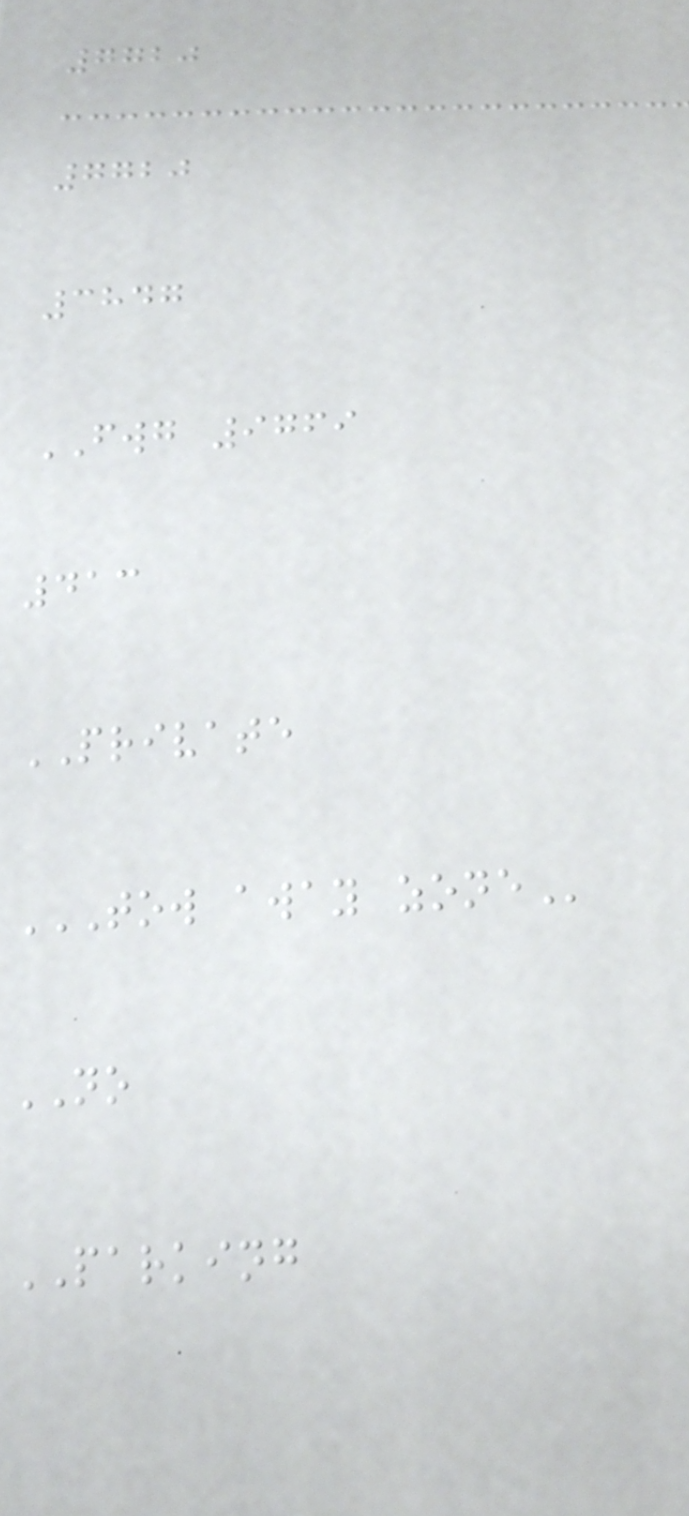7720
7720
3847
FWG 9769
413
PRIVATE
TOW AWAY ZONE
NO
PARKING
